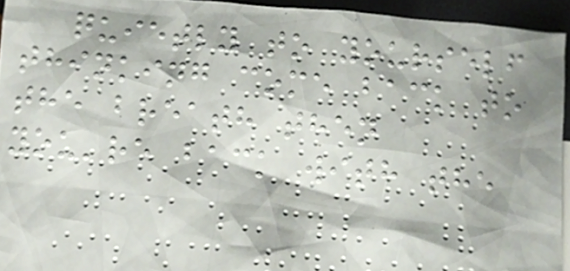quietly to yourself
thinking come back to
the breath then
you're back with the
